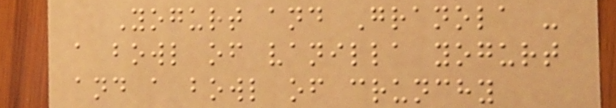Yogurt and Granola -
a bowl of vanilla yogurt
and a bowl of crunchy
